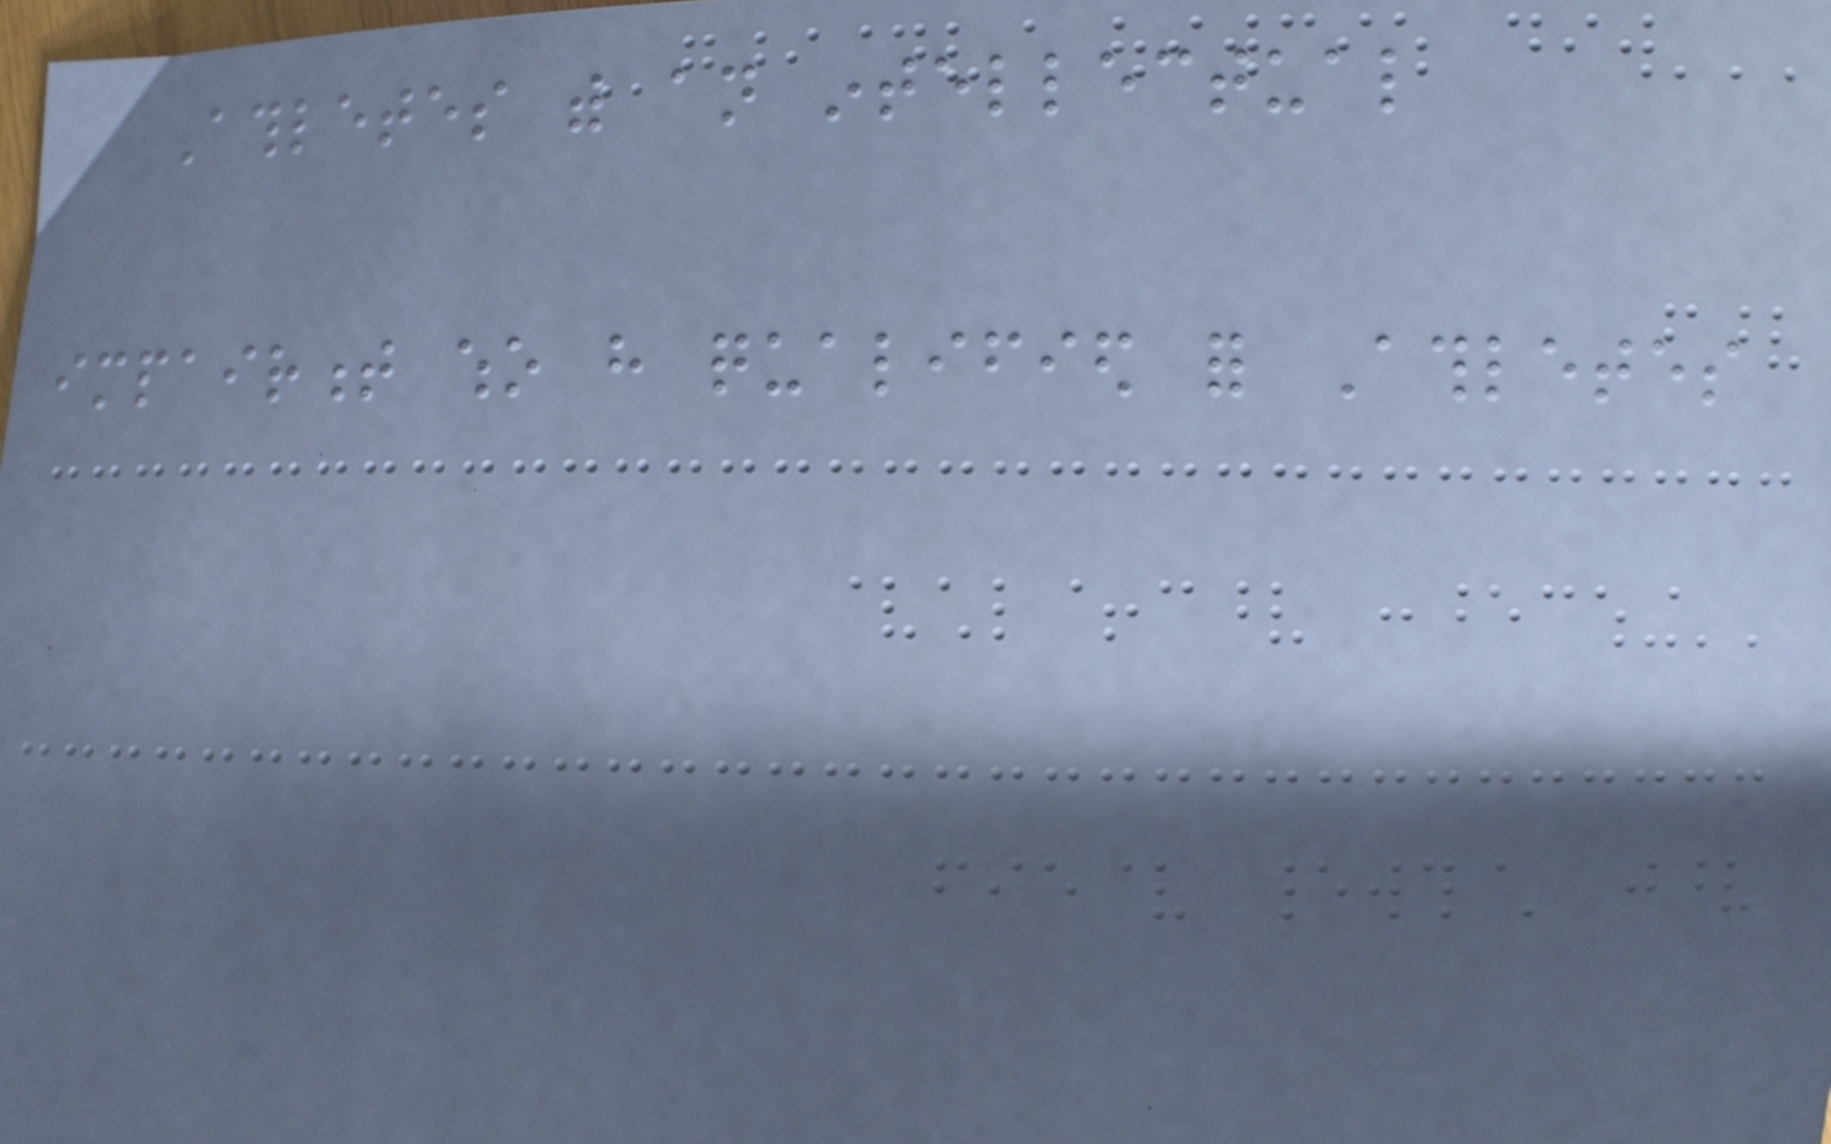Athletes with an intellectual
impairment who have qualified for Athletes
